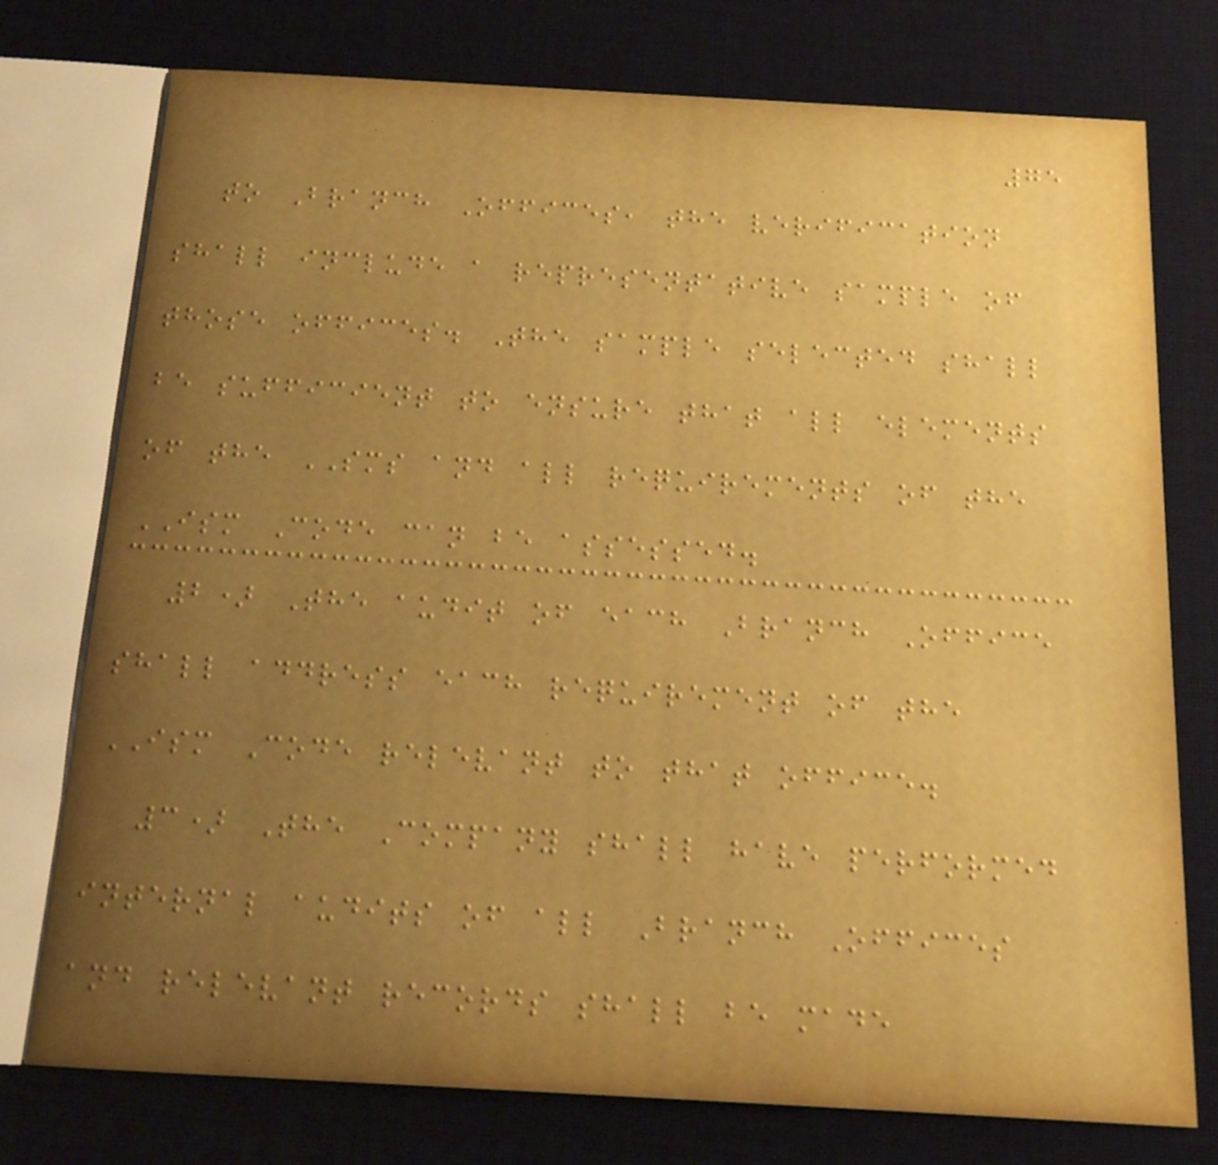75
to Branch Offices, the verification
shall include a representative sample of
those offices. The sample selected shall
be sufficient to ensure that all elements
of the SMS and all requirements of the
ISM Code can be assessed.
2) The audit of each Branch Office
shall address each requirement of the
ISM Code relevant to that office.
3) The Company shall have performed
internal audits of all Branch Offices
and relevant records shall be made
